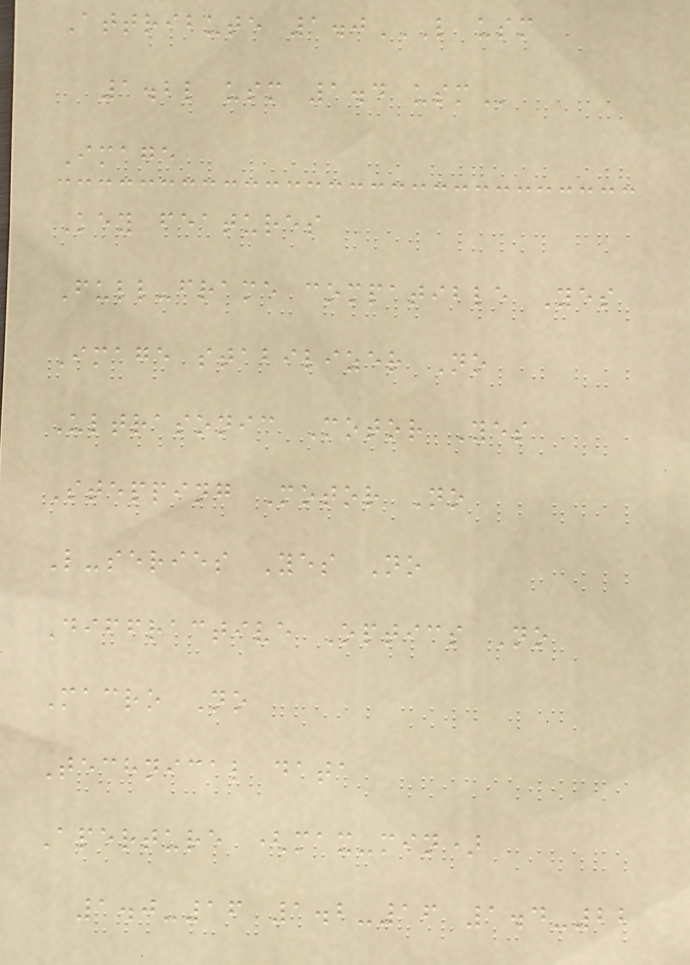Attribute 1.0L USM
1.2L USM 1.4 USM
Image
Key features
Full-frame compatible Yes
Image stabilizer No
Ultrasonic Motor Yes
Stepping Motor No
L-series Yes No
Diffractive Optics No
Macro No
Technical data
Aperture (max-min)
1.0-16 1.2-16 1.4-22
